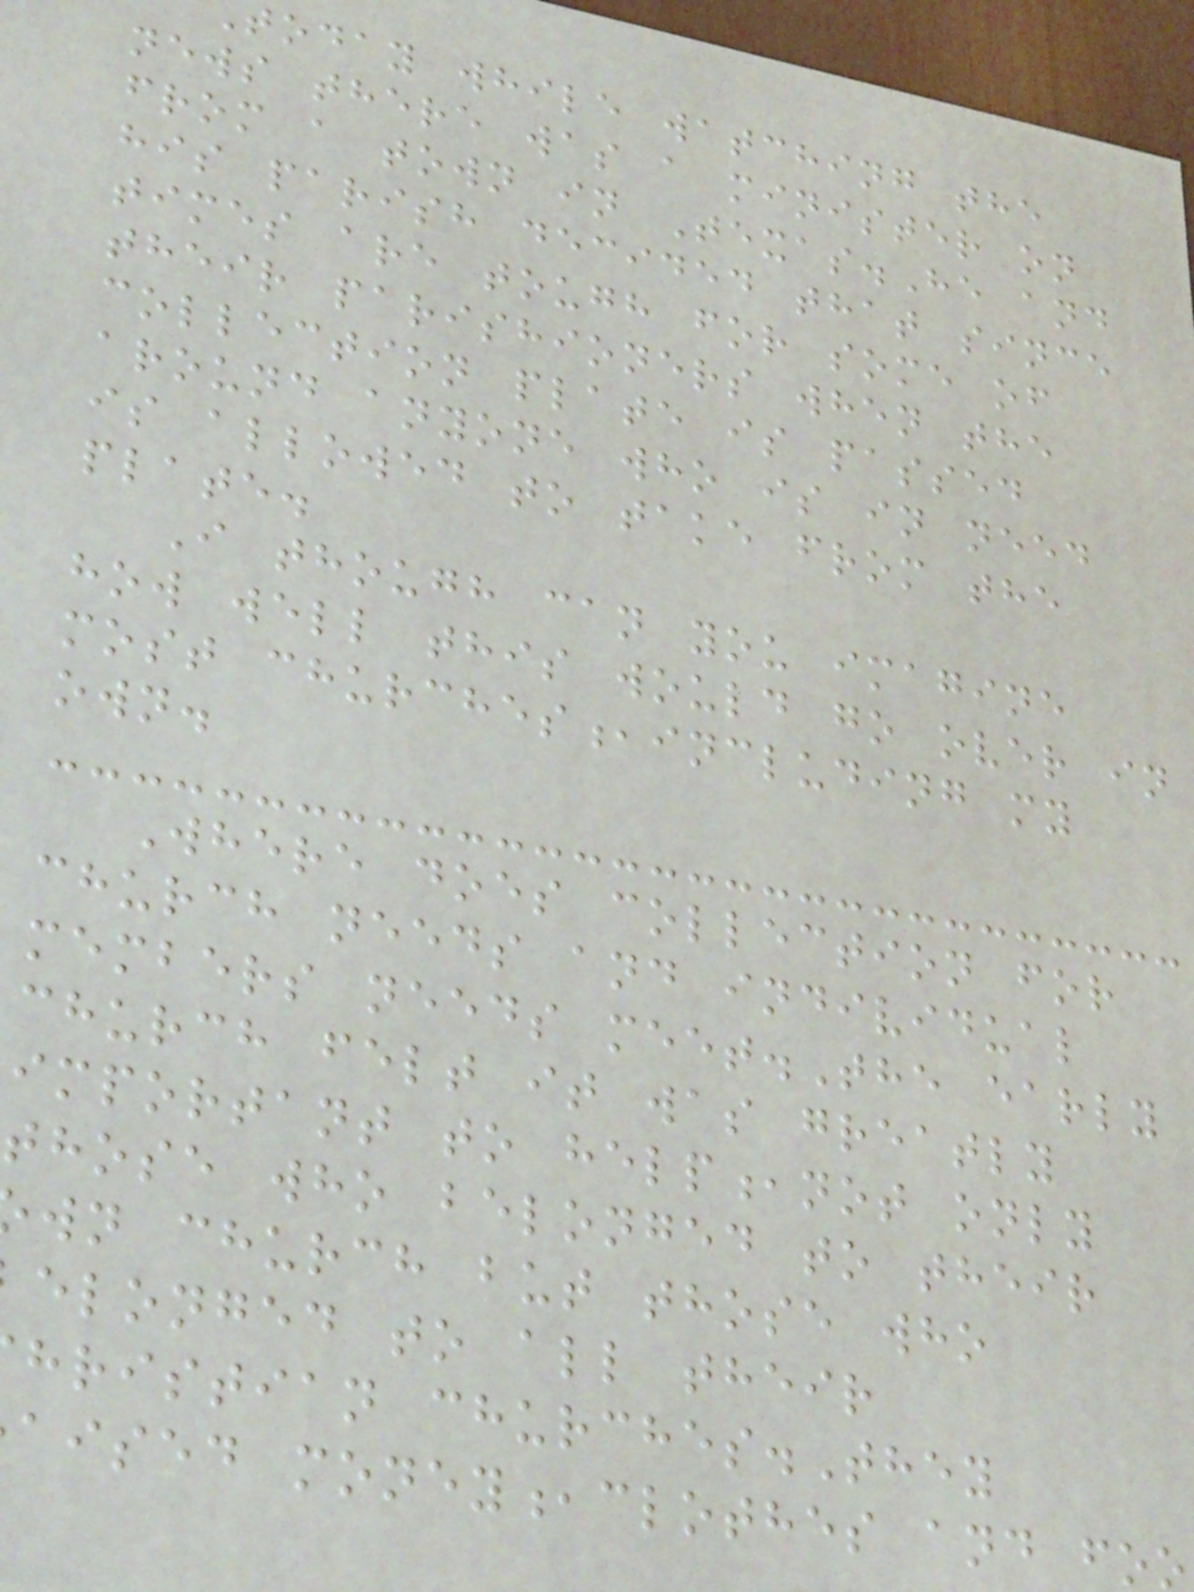today while watching the
news there was a minister on
from a town in Texas.He and
his parish decided that since
times are tough for some of
their parishioners when the
collection plate is passed
around anyone who is in need
is allowed to take from the
plate.
I though can you imagine
how well this would go over in
most churches,including my
own.
Where does collection for
church needs and individual
members needs meet.The early
church felt it was greatly
important to help,not only
those who belonged to their
wn church but those who
elonged to all their
hristian churches.They
aised money,clothes and foo
